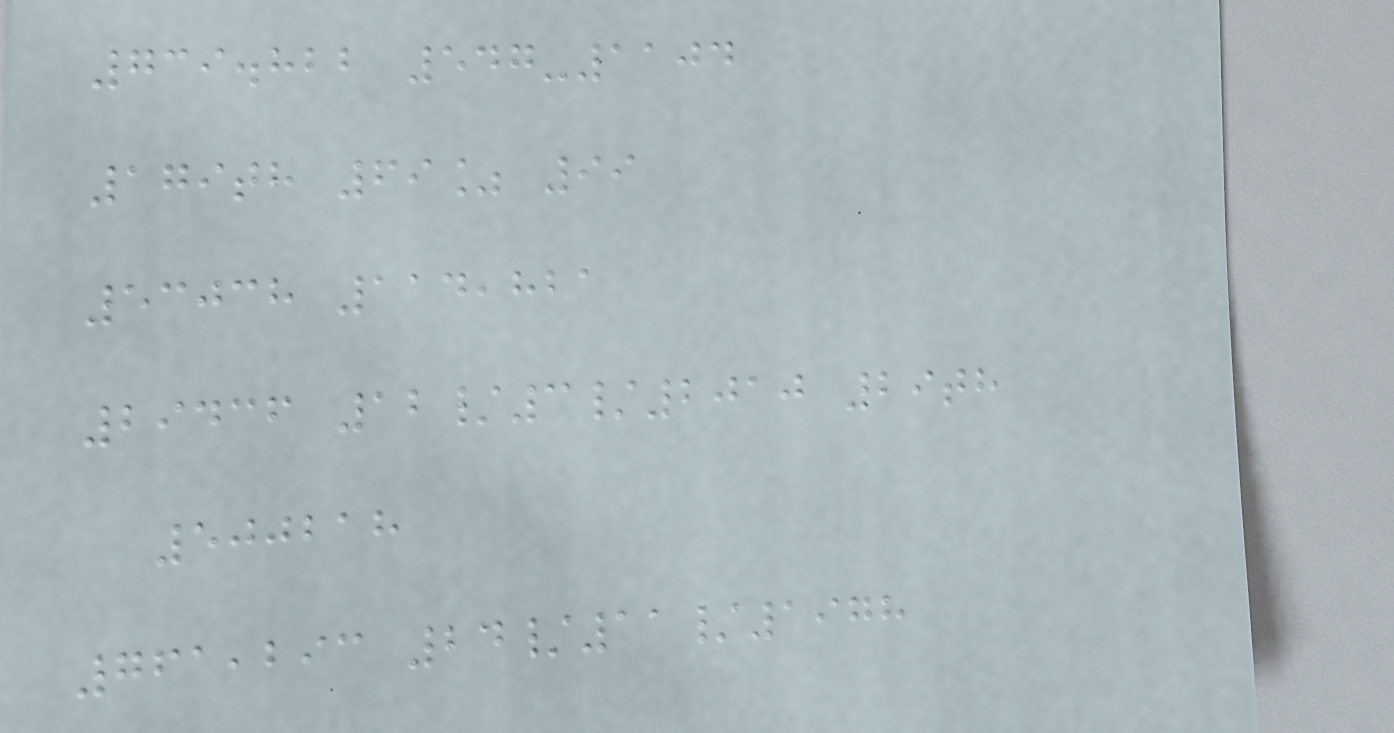739.822 547-1104
179th 69% 99
53038 114,821
29436 12/3/2010 29th
500218
761,293 24/11/1978
